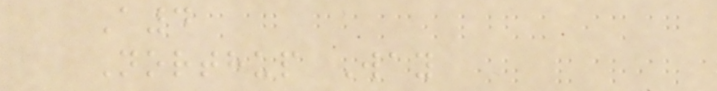A4
Northup Way
